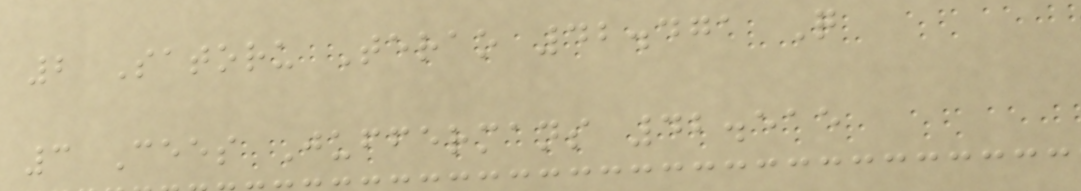2 Satoru Terao 42.471 Q
3 Cees Juffermans 42.515
